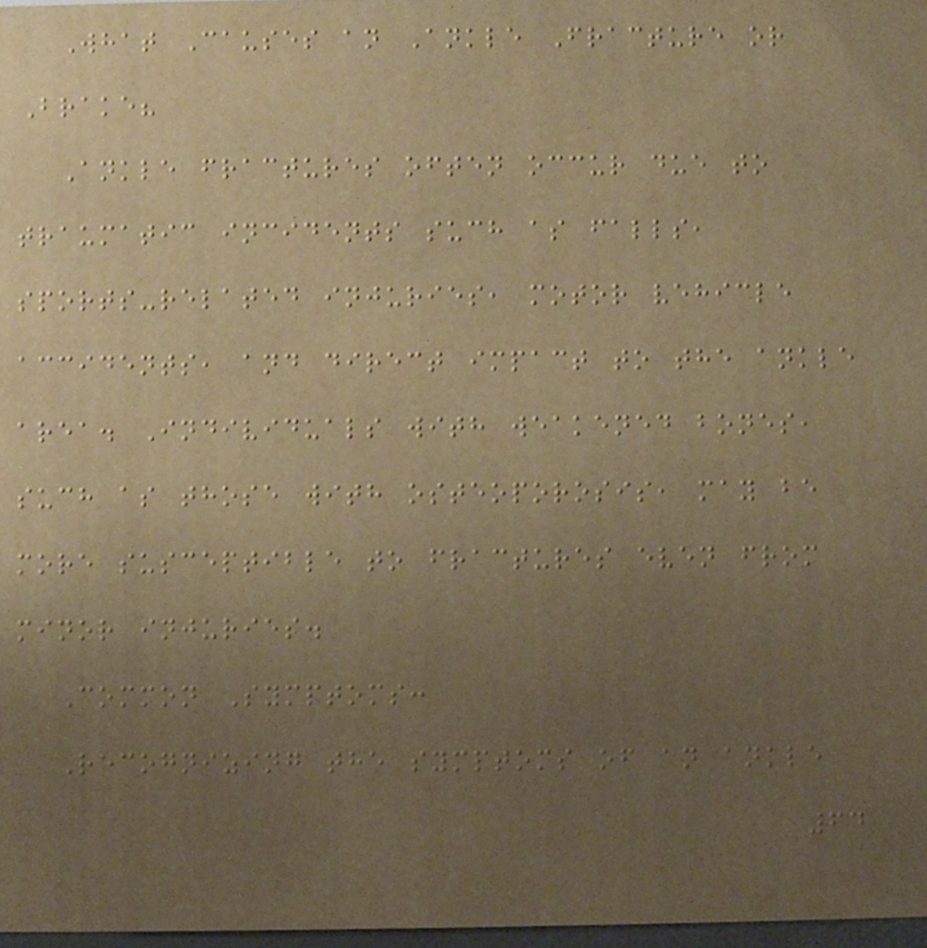What Causes an Ankle Fracture or
Brake?
Ankle fractures often occur due to
traumatic incidents such as falls,
sports-related injuries, motor vehicle
accidents, and direct impact to the ankle
area. Individuals with weakened bones,
such as those with osteoporosis, may be
more susceptible to fractures even from
minor injuries.
Common Symptoms:
Recognizing the symptoms of an ankle
64
